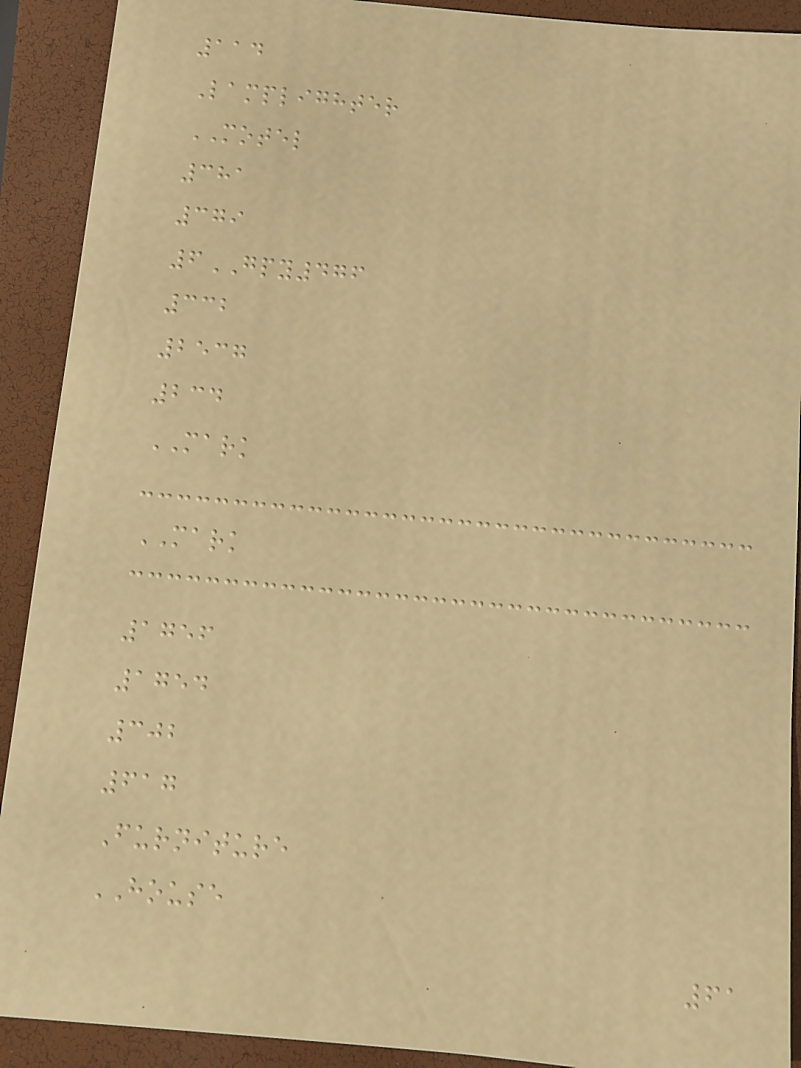114
Lamplighter
MOTEL
381
379
6GPY476
332
2537
234
MARK
MARK
1756
1754
302
617
Furniture
HOUSE
61
